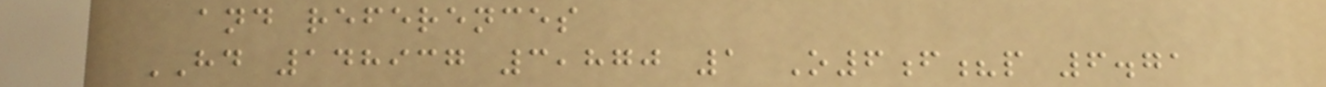and references
HD 148937 3,870 1 O6f?p 6.71
